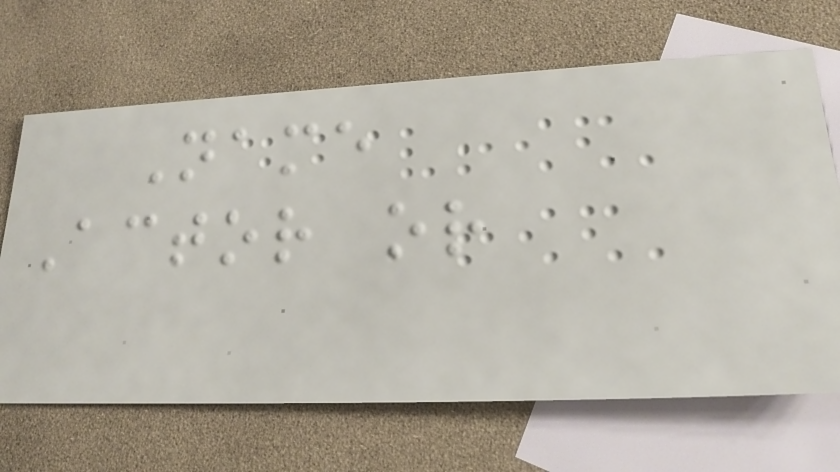Name
Actor or
